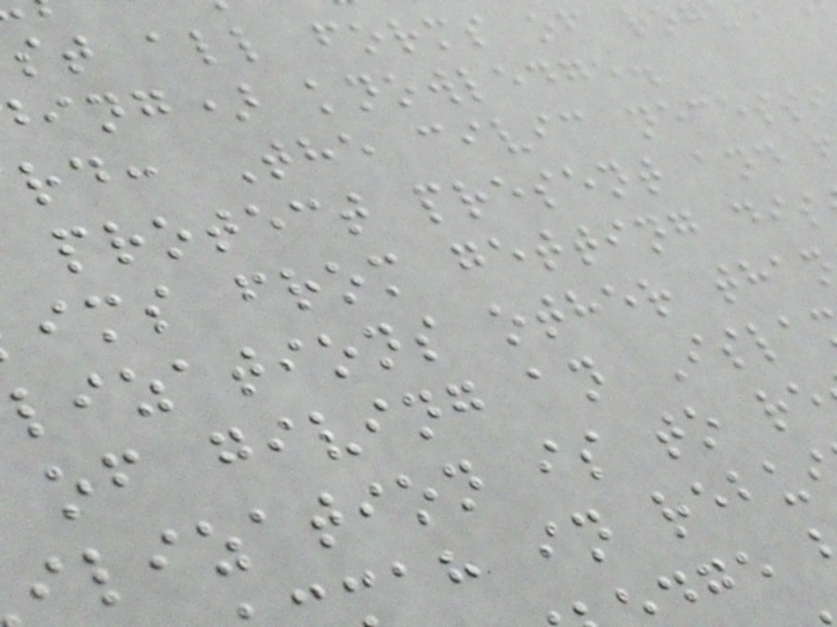st all forms of rogu
ing) knowledge.
rd: The civic necess
protect present and
ims from getting dis
lizations other tha
of giving an Isla
ilization is to re
ah in rebu
